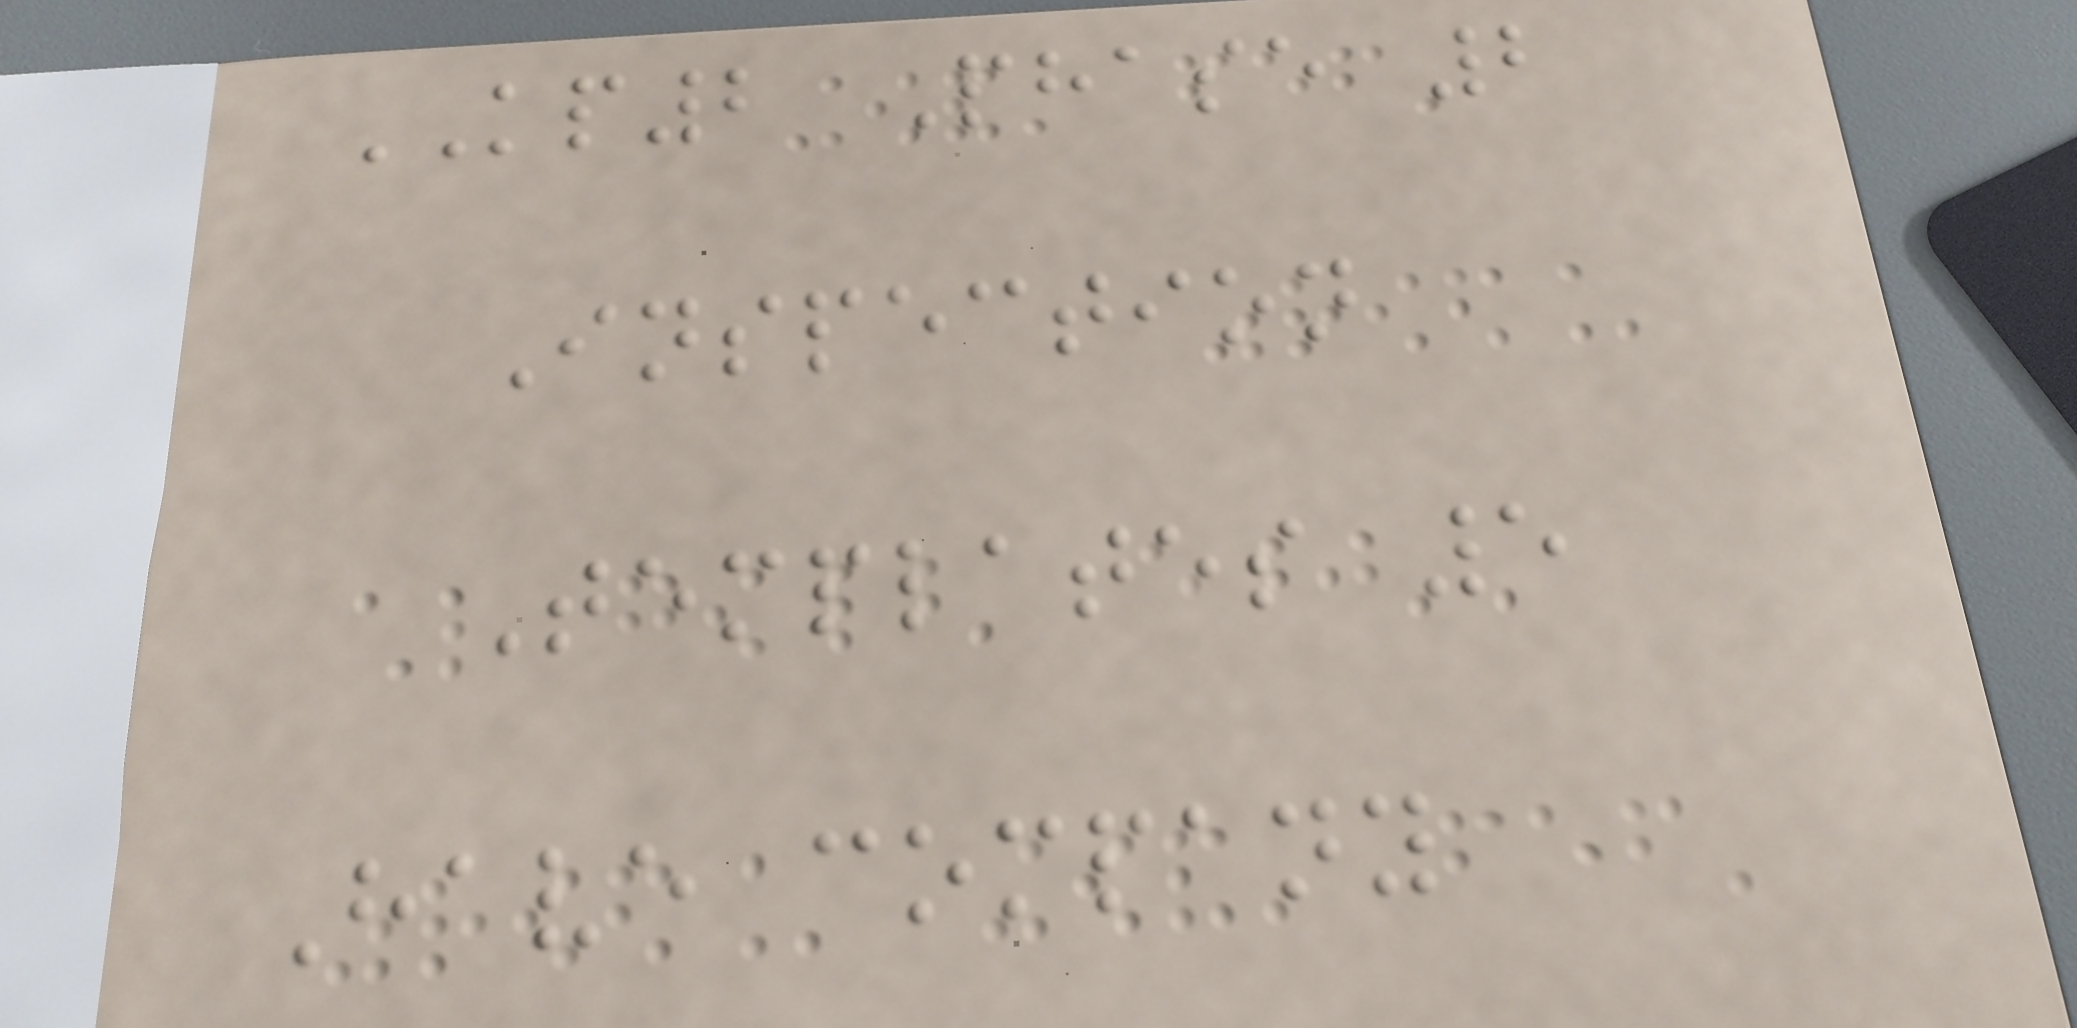KP2 Phase 2
Inspection
Templates 5
Have company
